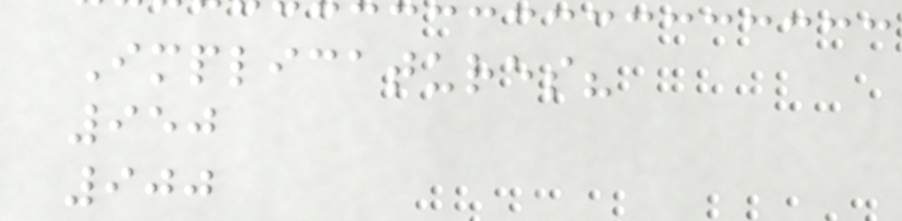Implicatures?
950
900
